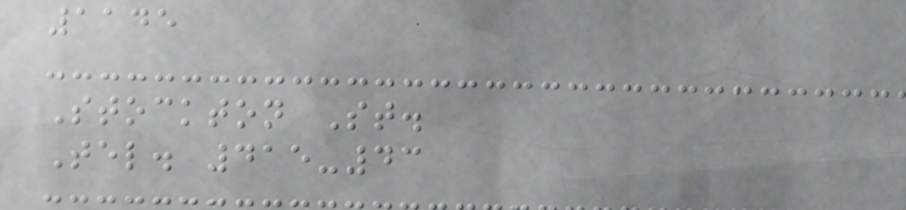1145
Stockton St.
Tel. 415-43
